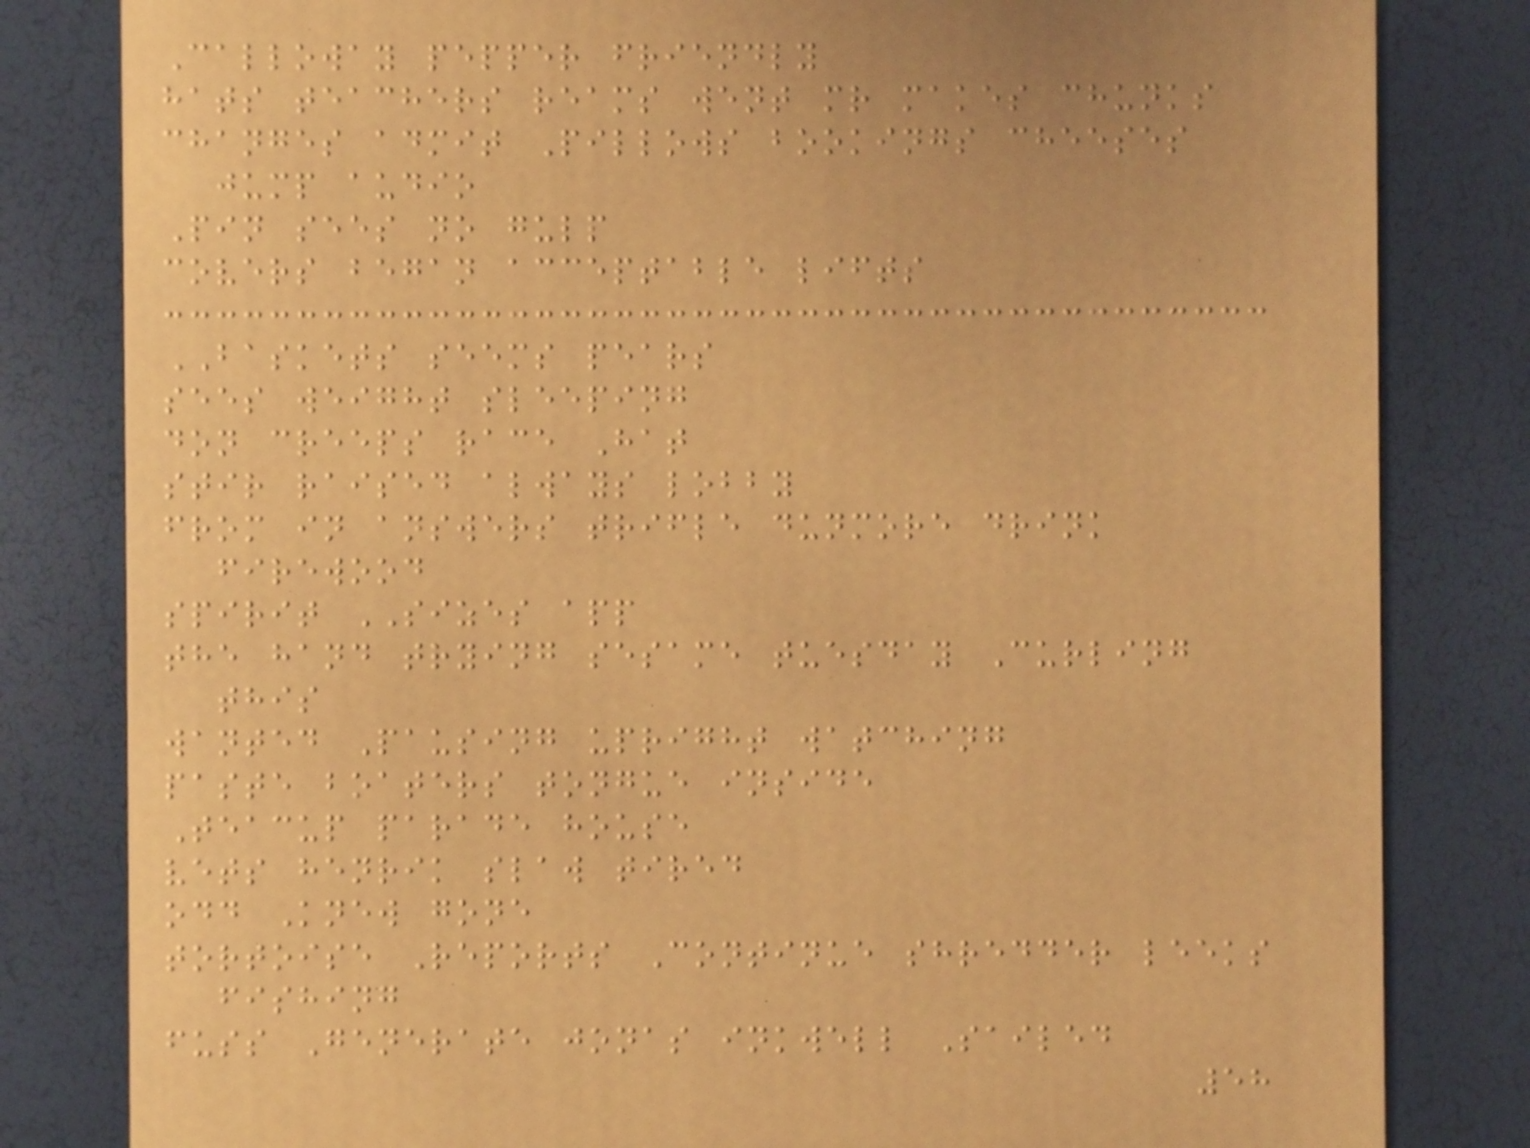Calloway pepper friendly
hats teachers reams went mr makes chunks
changes admit Pillows bookings cheeses
jump audio
Pin sees no gulp
covers began acceptable lifts
BASKETS seems pears
sees weight sleeping
don creeps race Hat
stir raised always lobby
from in answers trifle dunmore drink
firewood
spirit SIZES app
the hand trying sesame tuesday Curling
this
wanted Pausing upright watching
paste boaters tongue inside
Teacup parade house
vets henrik slaw tired
odd Knew gone
tortoise Reports Continue shredder leeks
fishing
fuss Generate jonas inkwell Sailed
58
